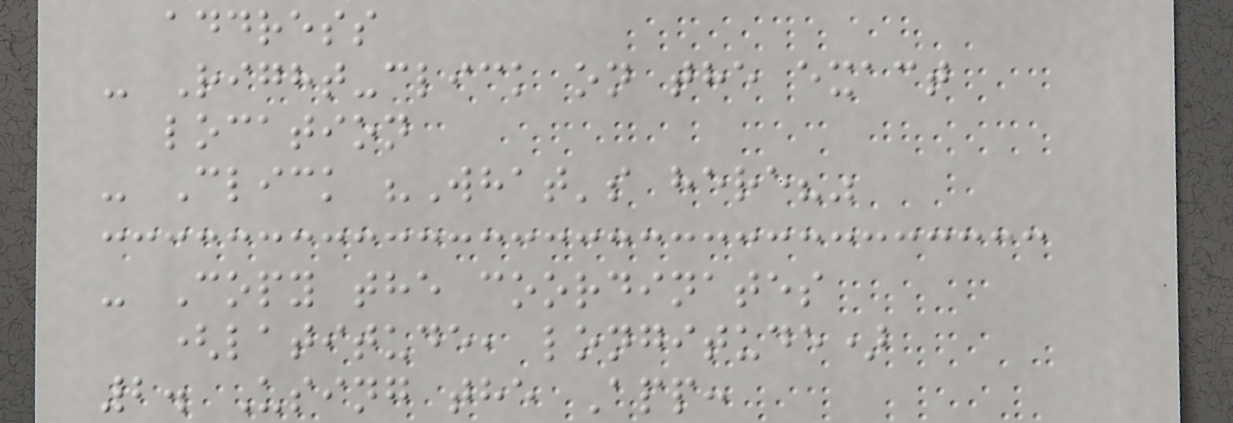address
- Right-click on the exact
location
- Click "What's here?"
- Copy the coordinates
(latitude, longitude)
2. Using the App:
